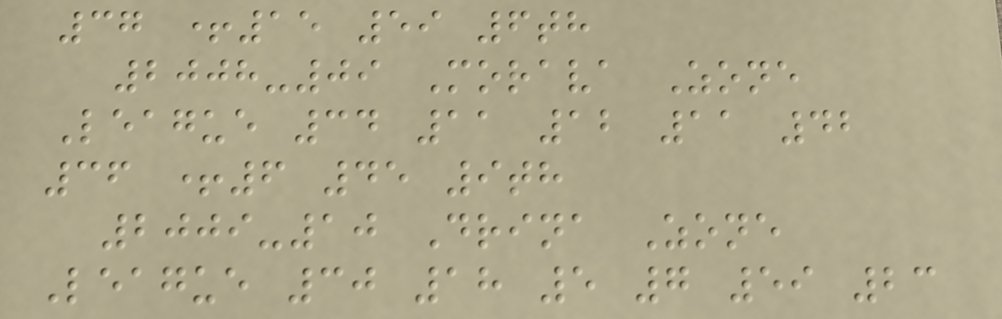37 +15 59 6th
2008-09 Morava Zone
League 34 11 12 11 42
36 +6 45 9th
2009-10 Drina Zone
League 30 18 5 7 59 23
